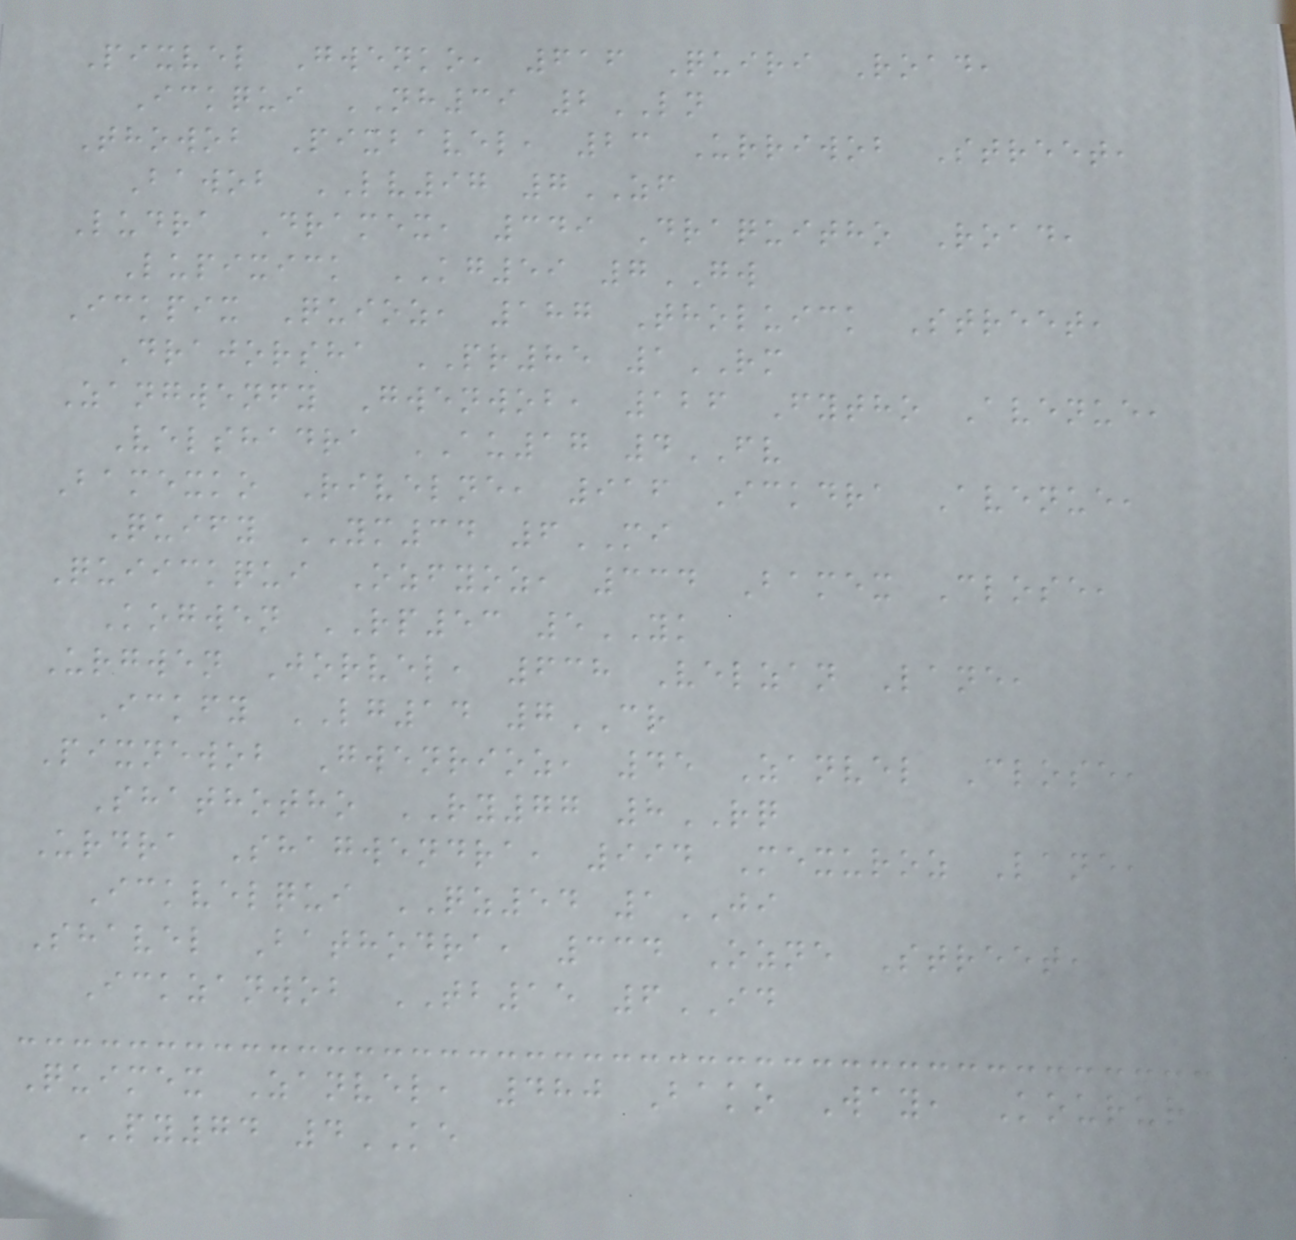Pixvel Gwenko, 616 Quiri Road,
Ickqui NH39 2LN
Thowob Pixbavel, 23 Urriwob Street,
Bawob LV97 7ZF
Ludra Dramex, 349 Draquitho Road,
Lupixick KG59 7GW
Ickpix Quioz, 187 Tholuick Street,
Drajorsha PR85 1RM
Zangwenfy Gwenwob, 126 Fytho Avenue,
Velshadra AU17 4FV
Bamexko Rivelne, 916 Ickdra Avenue,
Quify YM34 6MI
Quiickqui Ozfyoz, 334 Bamex Close,
Kogwen RP53 5YK
Urgwen Jorvel, 638 Velzan Lane,
Ickfy LG14 7CR
Pixnewob Gwenrioz, 45 Zanvel Close,
Shathotho RY77 8RQ
Urdra Shagwendra, 994 Mexuroz Lane,
Ickvelqui QZ54 1JI
Shavel Bathodra, 334 Ozne Street,
Ickzanwob TB15 6ID
Quimex Zanvel, 480 Bako Way, Kourur
PY74 4KE
